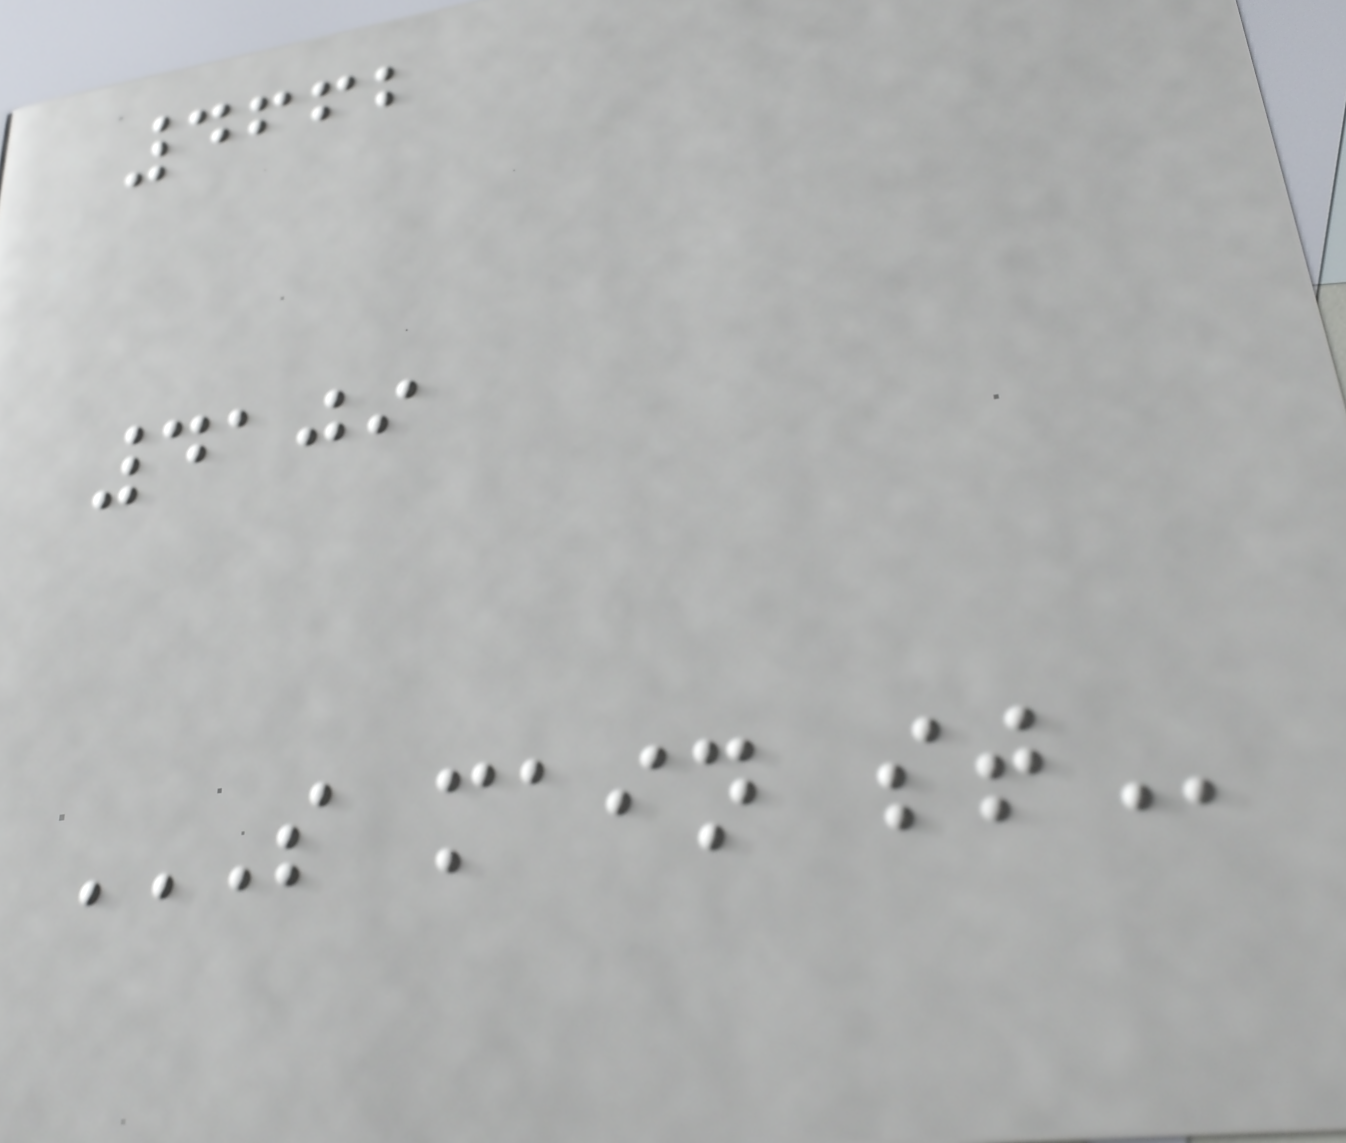4662
4109
S MAIN ST
